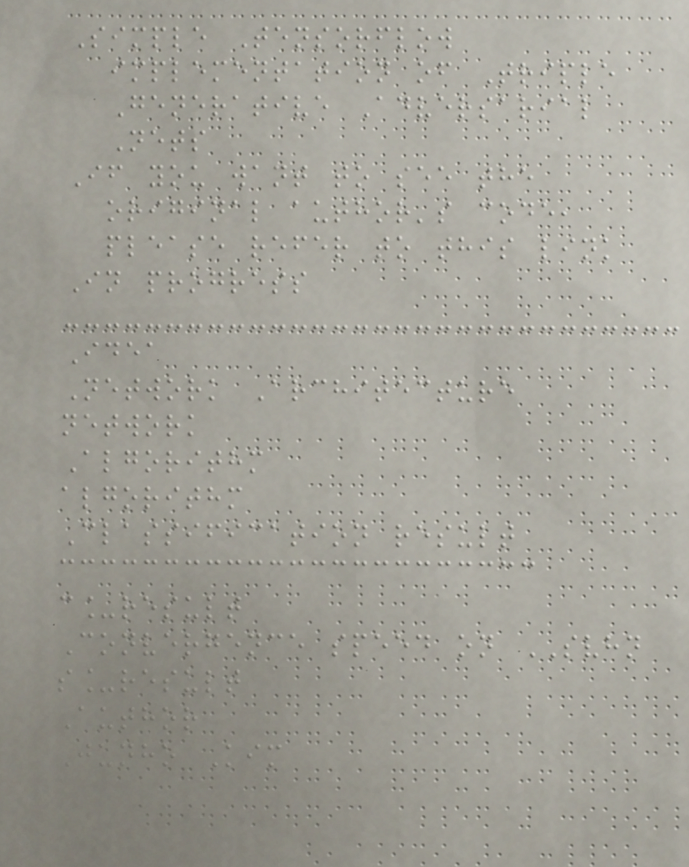Simple Tensorflow
implementation of Triple
Generative Adversarial
Nets
If you want to see the
original author's code,
please refer to this link
In progress
Idea
Network Architecture
network
Algorithm
algorithm
Classification result
c_result
Convergence speed on SVHN
s_result
Author
Junho Kim
